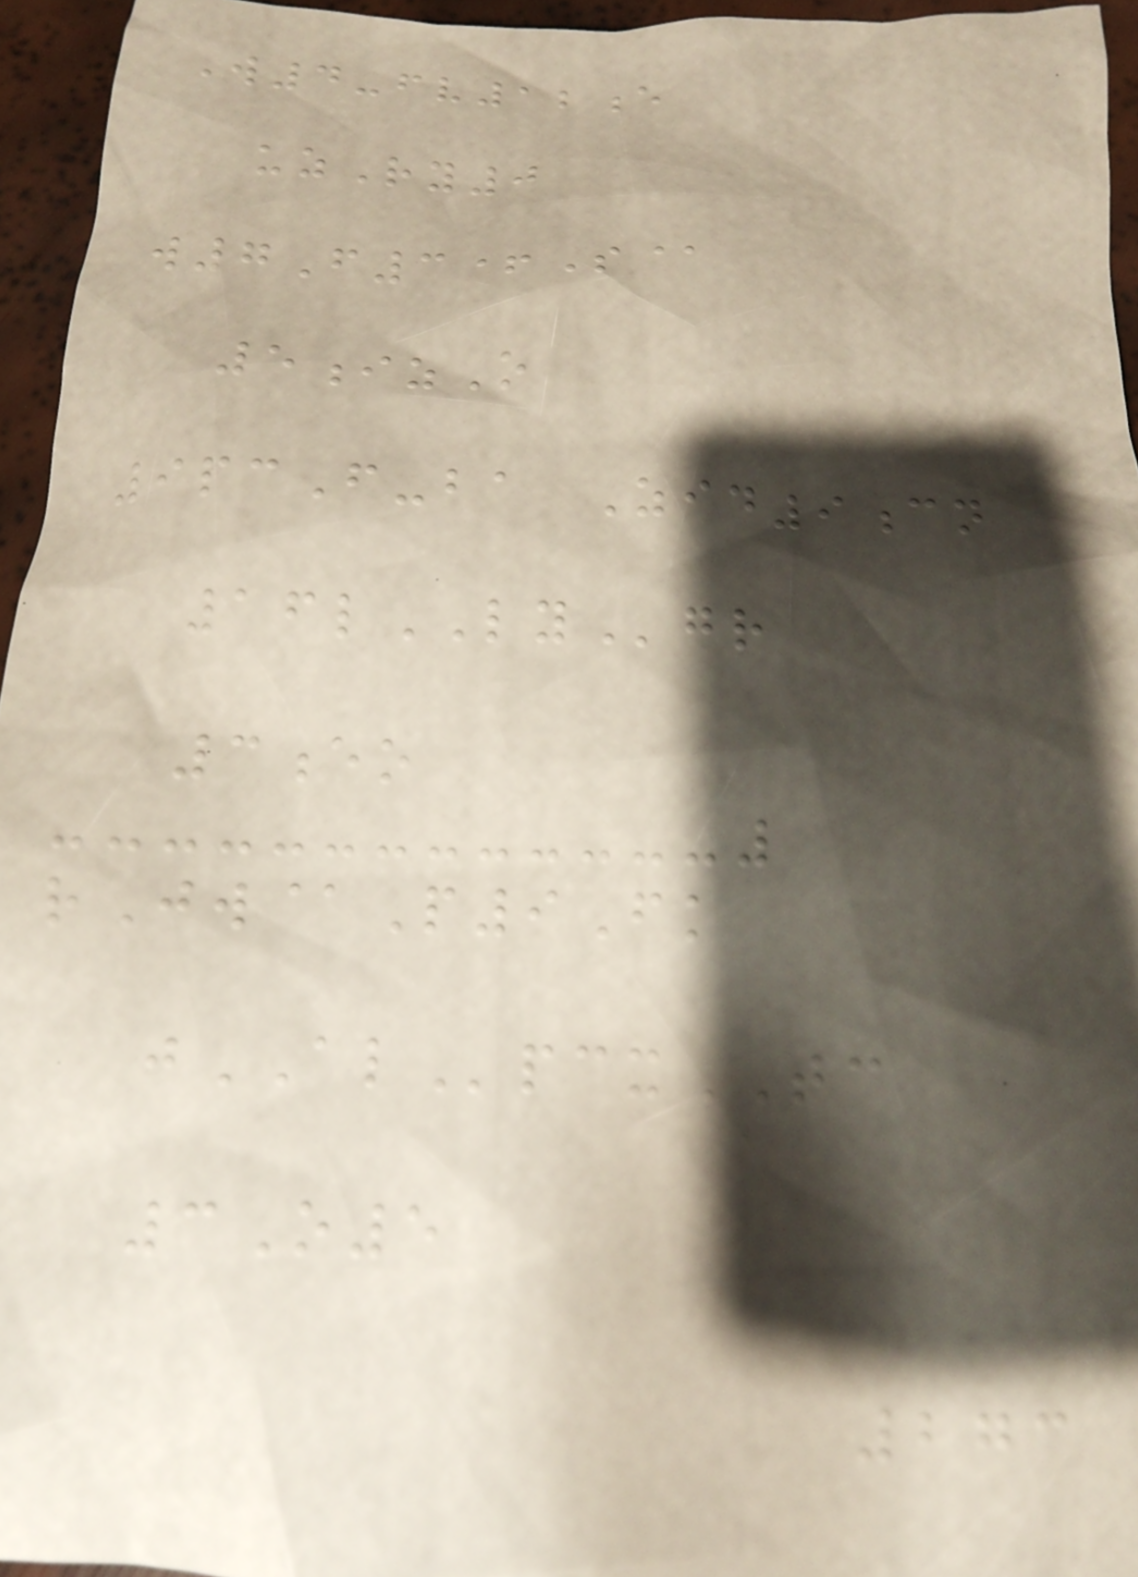W4-fv12e
uzRy0
w7F3+S@
5izO
9pcF-ba Zid9cn
16lLYgr
3eo
rJw@P9Fk
jALpcxTC
3O5
273
